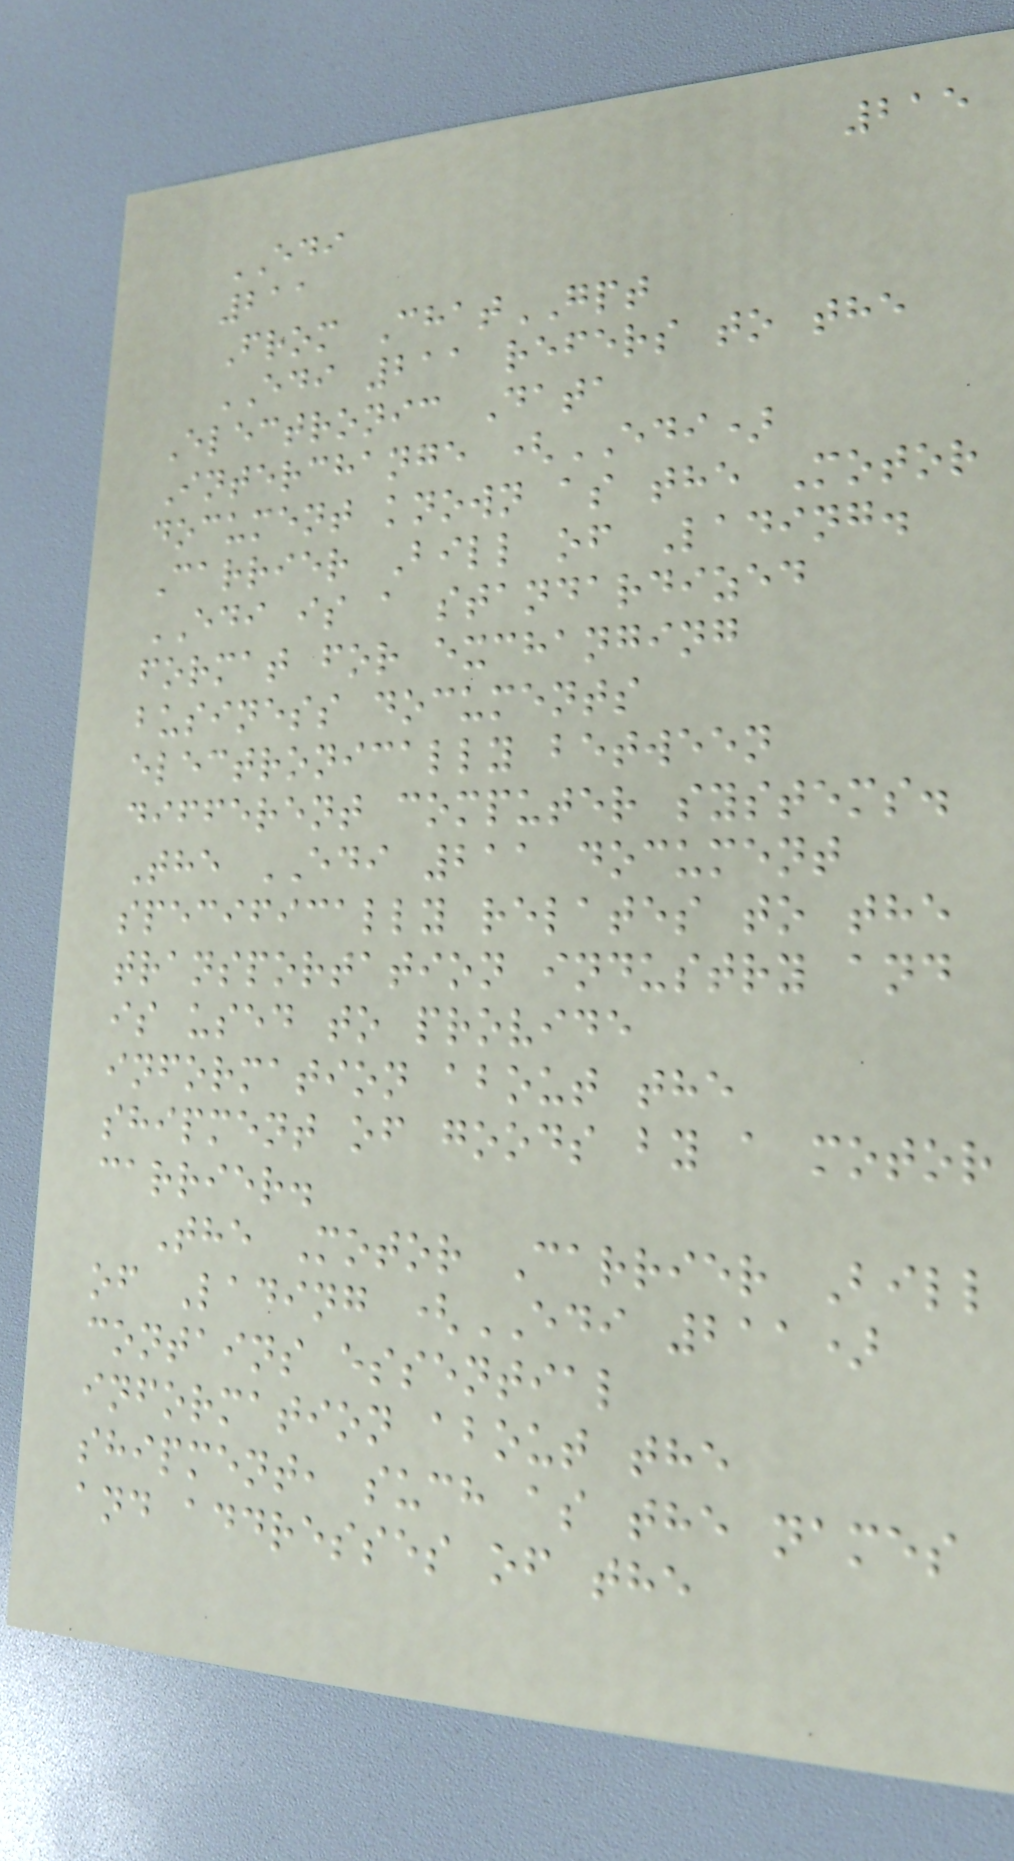215
EDI
211
From ChatGPT
EDI 211 refers to the
Electronic Data
Interchange (EDI)
document known as the Motor
Carrier Bill of Lading.
EDI is a standardized
format for exchanging
business documents
electronically between
different computer systems.
The EDI 211 document
specifically relates to the
transportation industry and
is used to provide
information about the
shipment of goods by a motor
carrier.
The Motor Carrier Bill
of Lading (EDI 211)
contains essential
information about the
shipment, such as the names
and addresses of the
